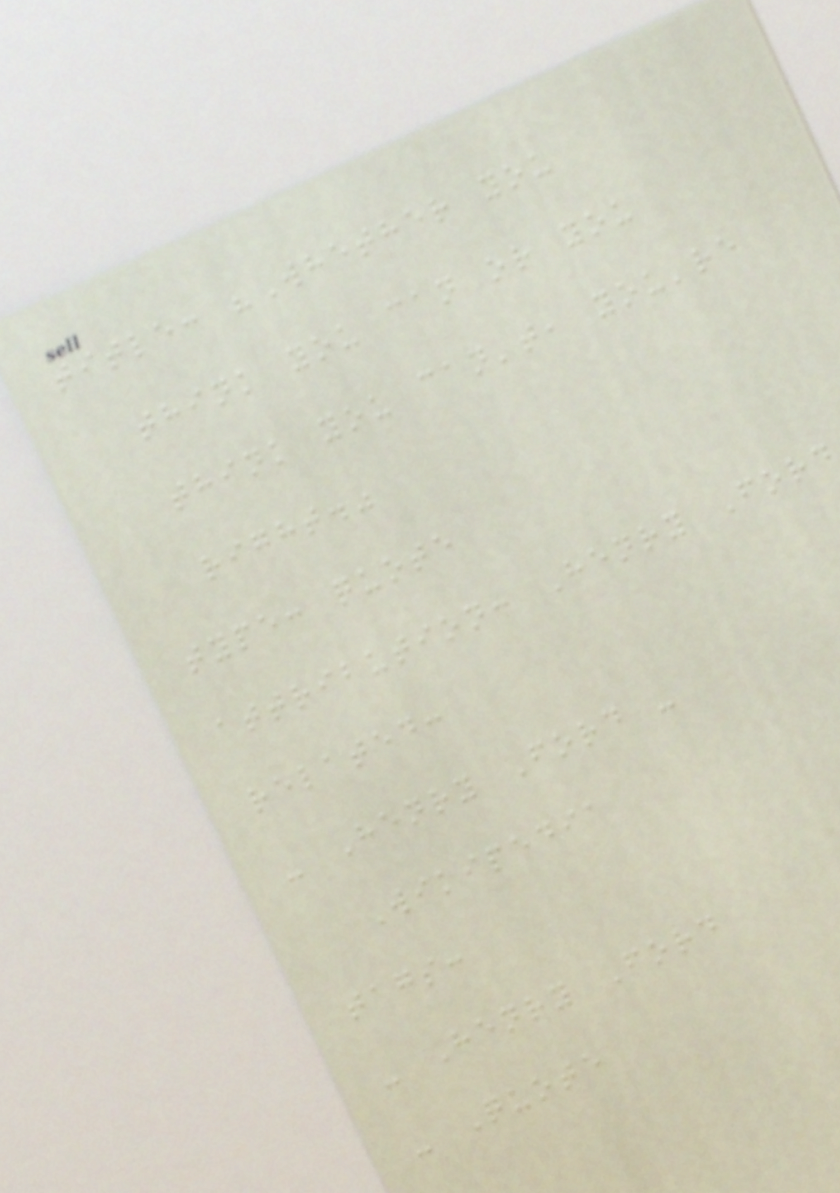title: "Whether you
think you can or you
think you can't, you're
right."
type: quote
attribution: Henry Ford
related:
- Henry Ford -
Wikipedia
tags:
- Henry Ford
- Quote
